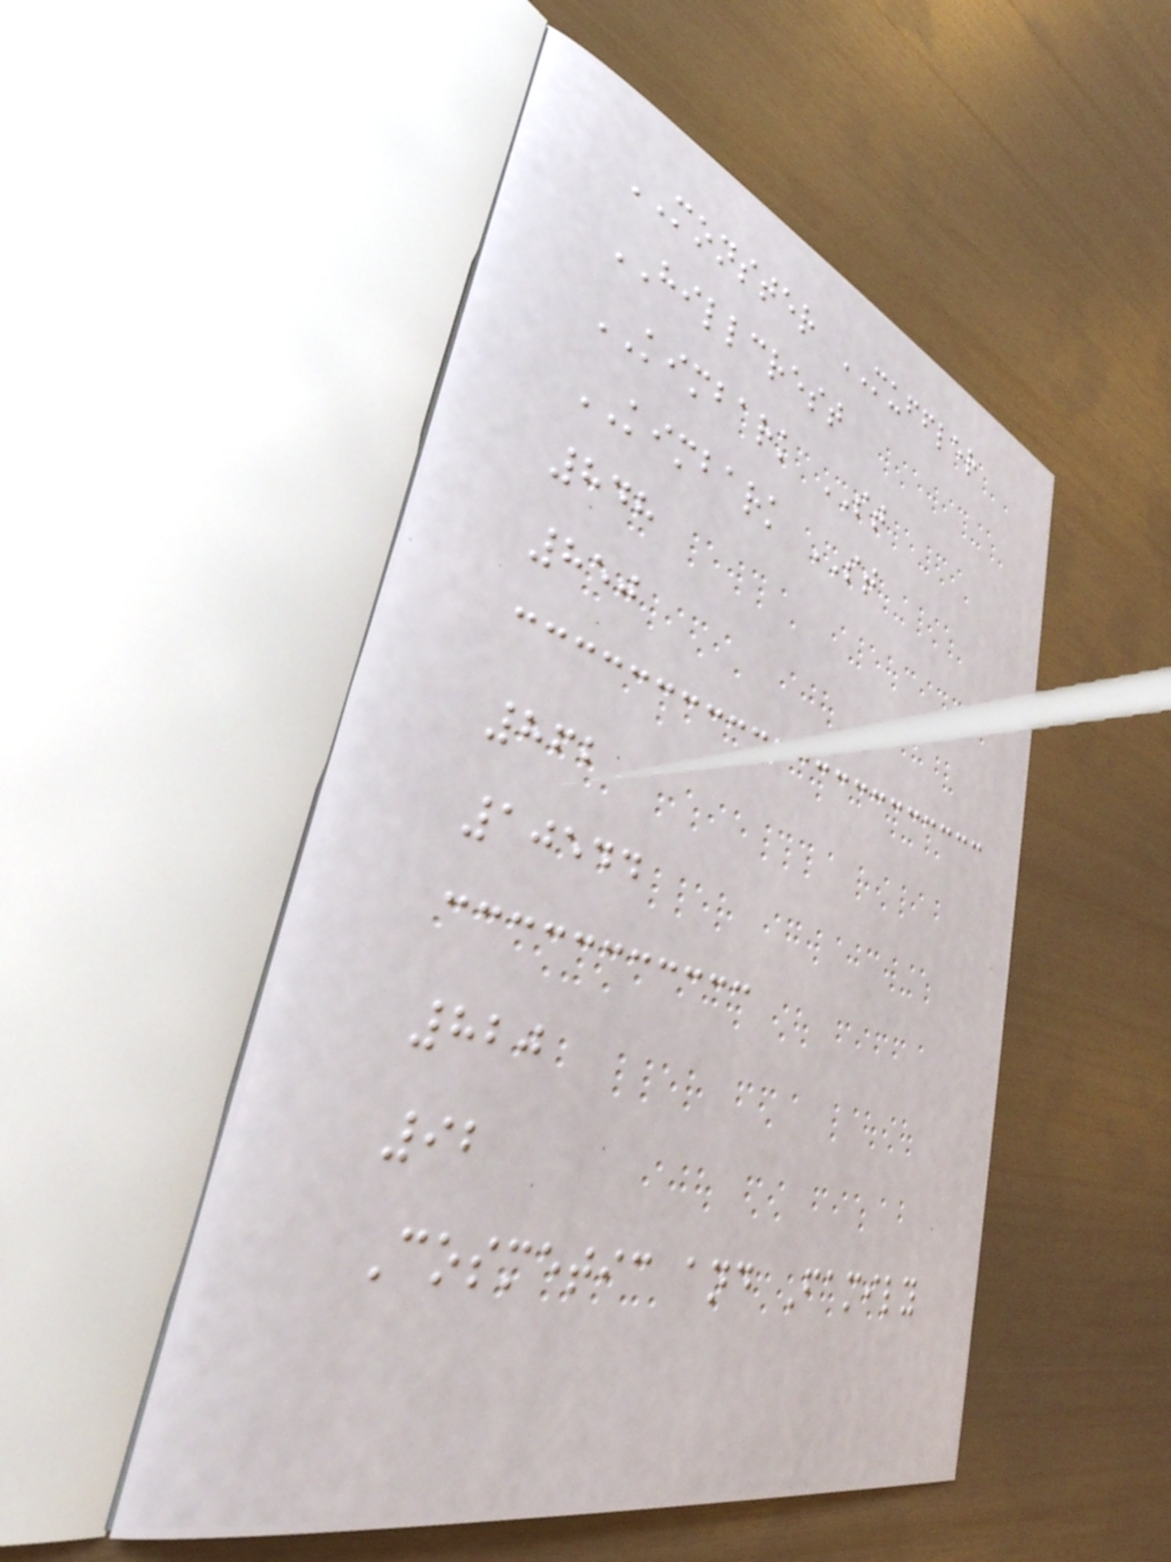MONSTER MUFFLER
HILLCREST
KIMBARK ST
KIMBARK ST
848
850
862
10544
820
92
Cosmetic and Family
